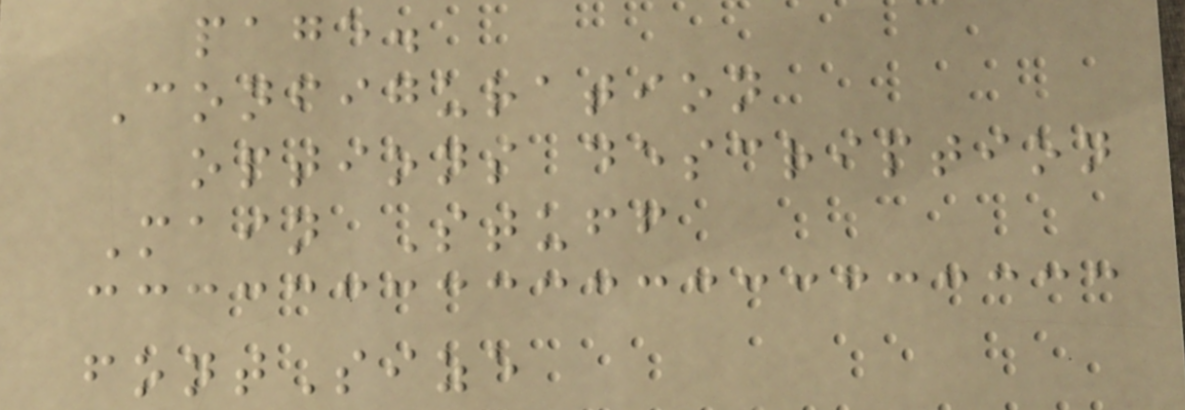page.
Configuration
options description
Main Stuff
fontSize
